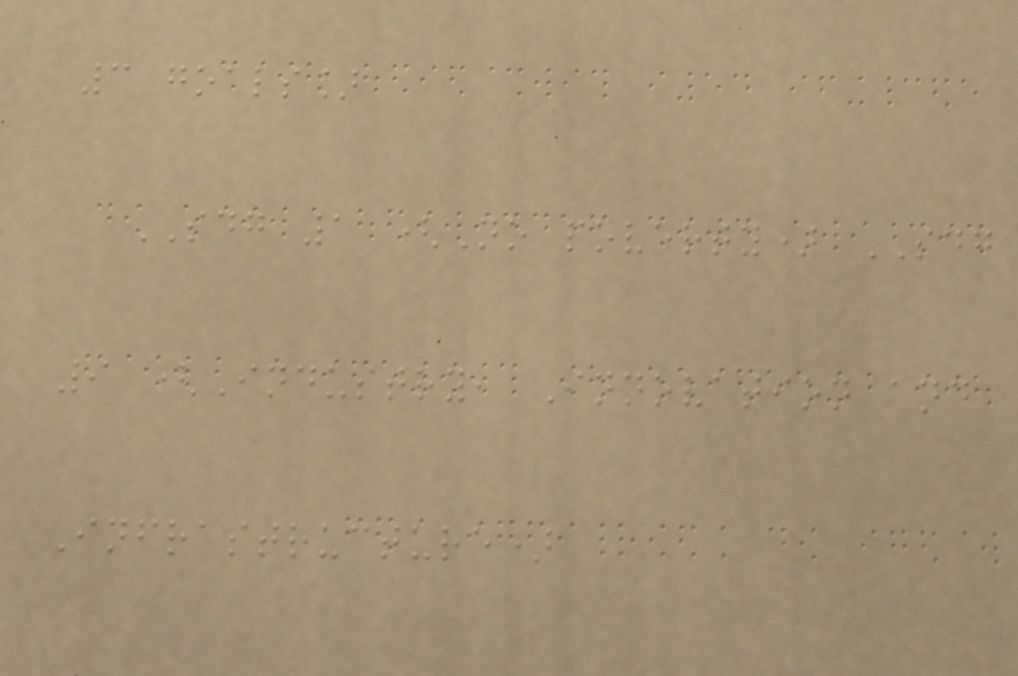3 goals]
SDG 1 (No poverty) SDG
9 (Industry, Innovation and
Infrastructure)
